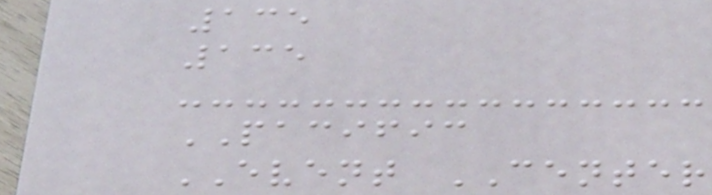135
135
PACIFIC
EVENT CENTER
